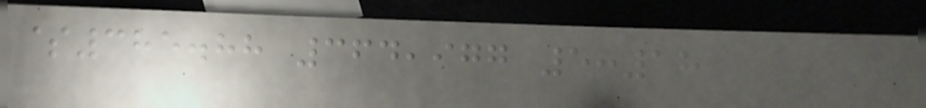$385.88 364,977 5:18
